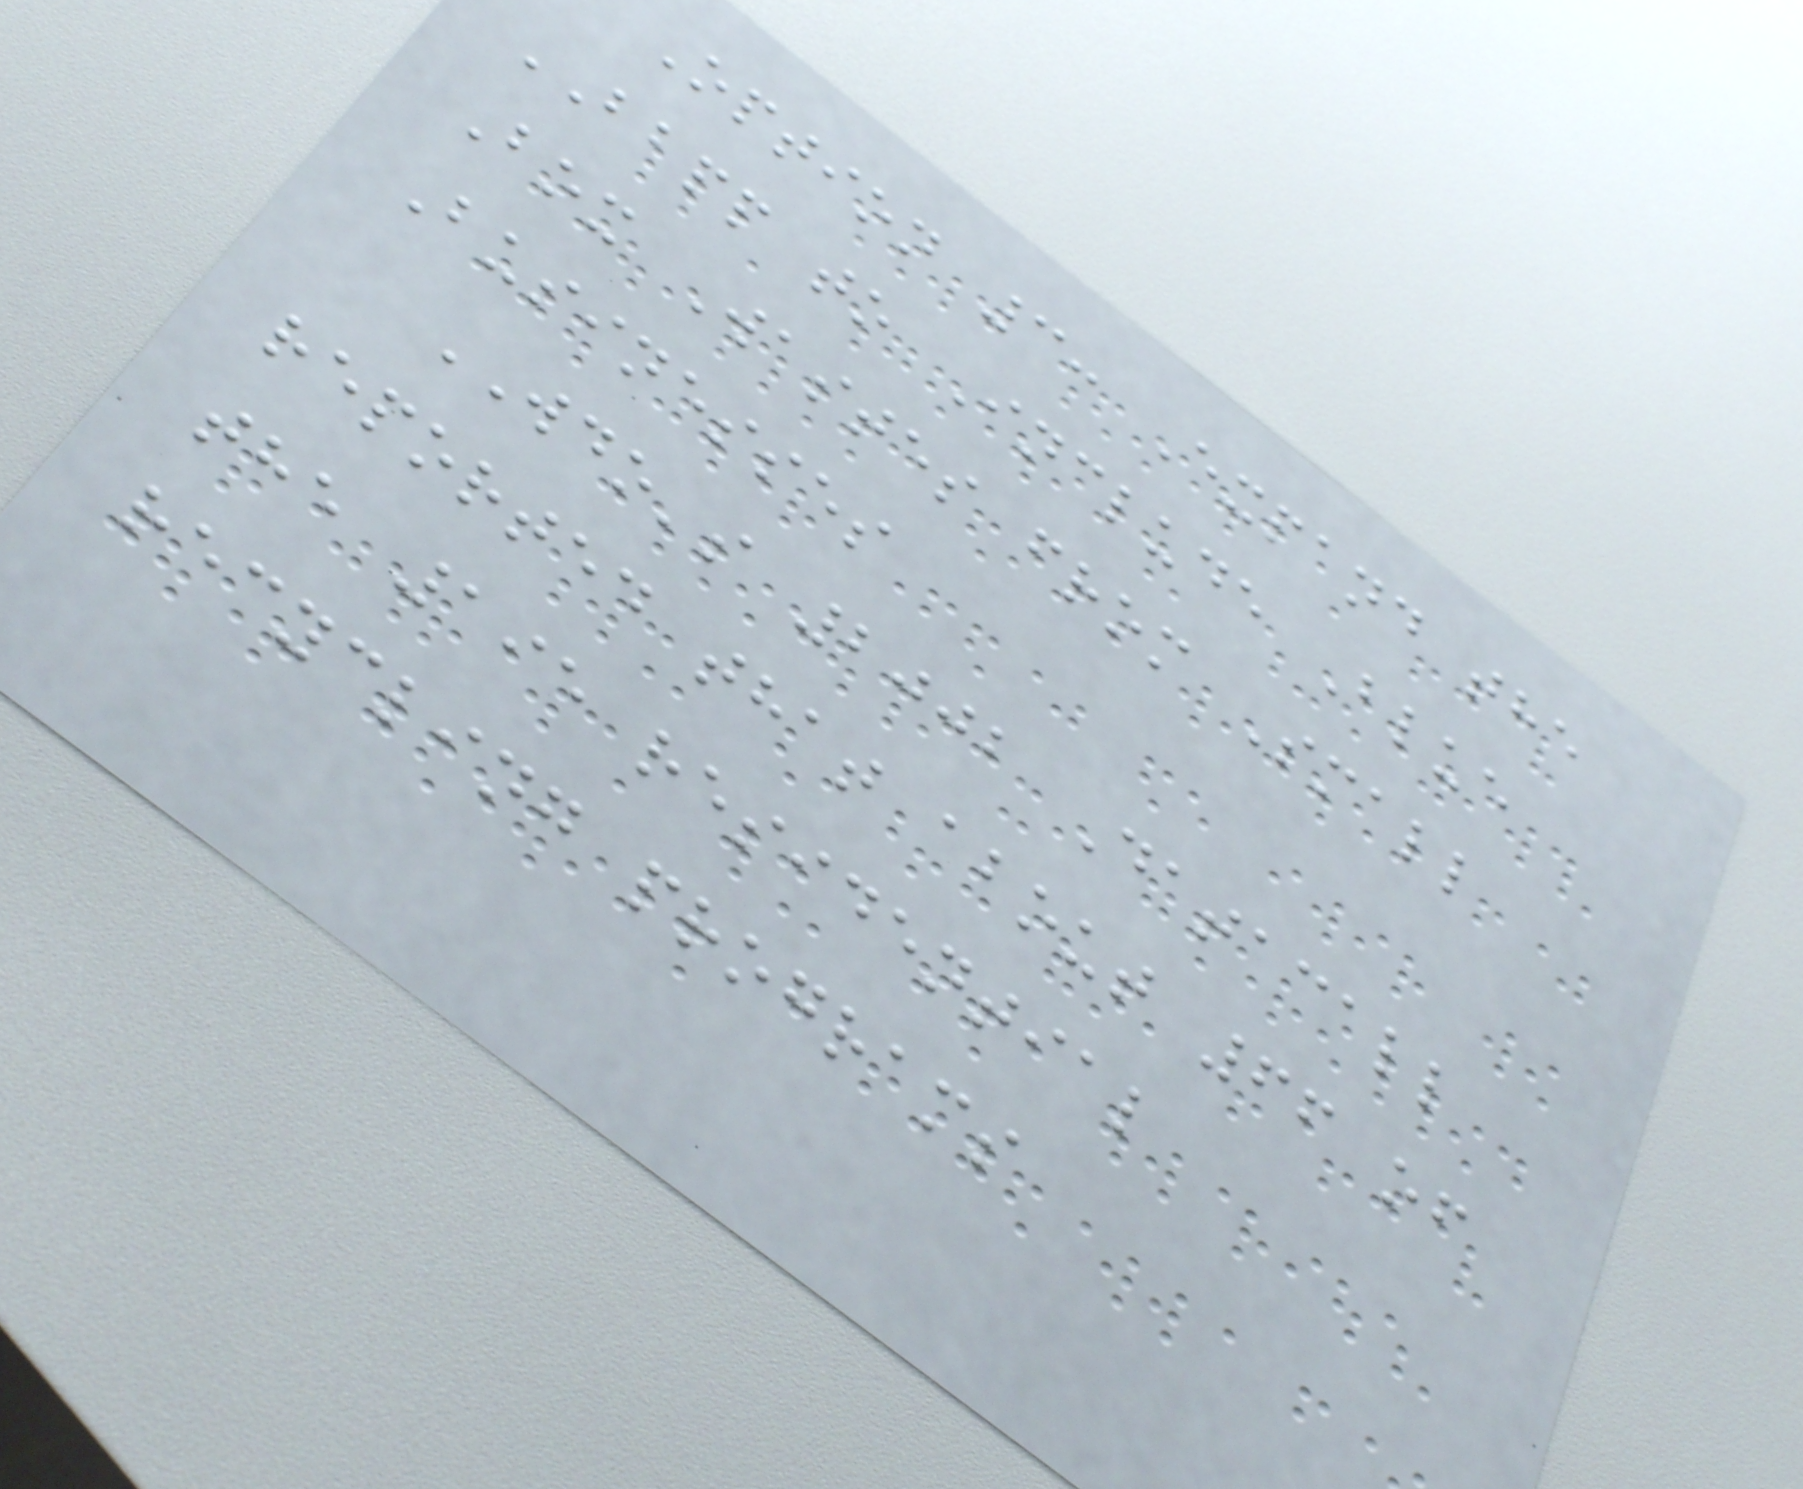Option 3: Expand the
BBPP to Include Blue
Box Wastes from Small
Businesses
WDO's 2002 Datacall
reported that about 66 of
the 195 residential
recycling programs
